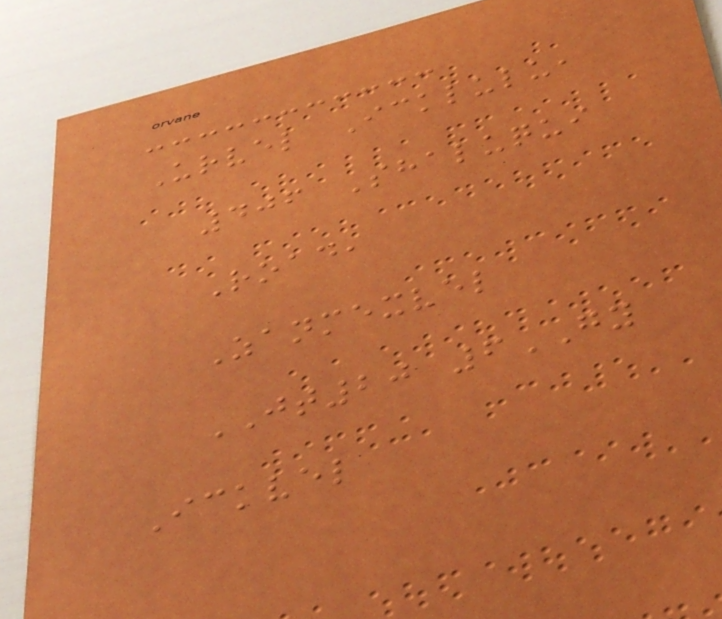Urvel Icklulu,
406 Shaluqui
Road,
Zanmexvel
JT20 6GY
Ickvel
